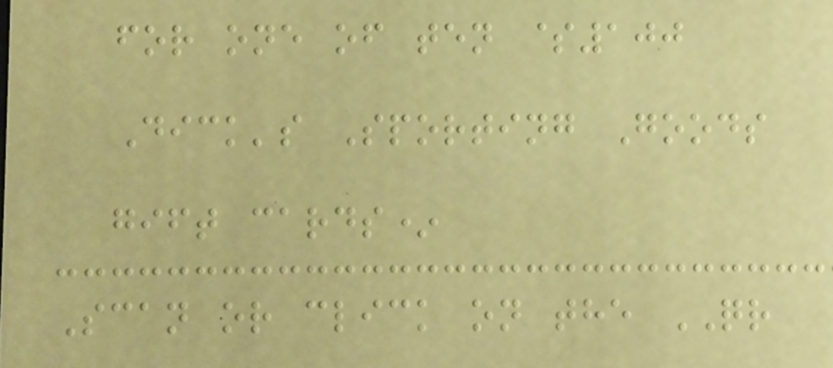for one of ten $100
Dick's Sporting Goods
gift cards*
Scan or click on the QR
